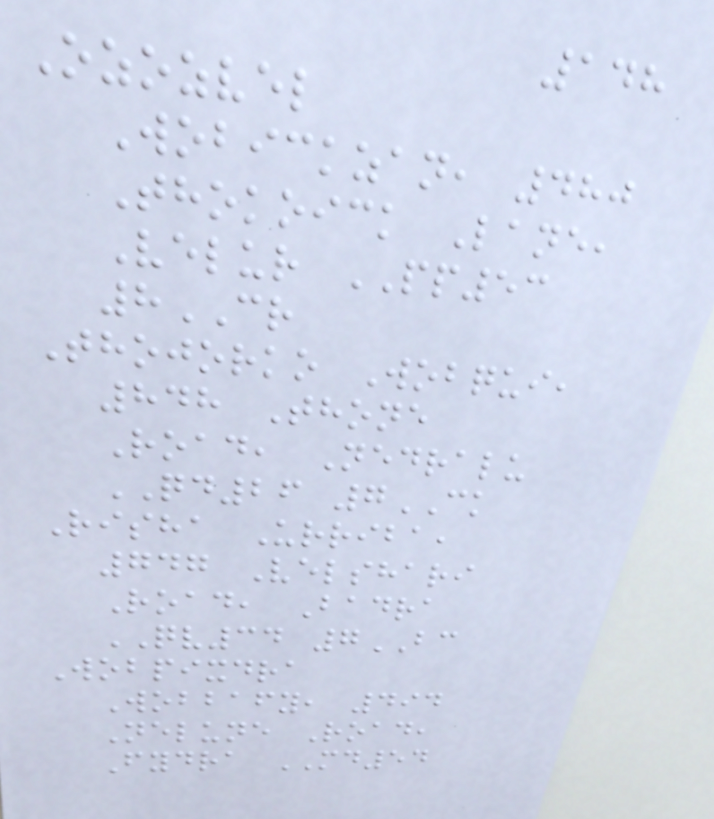148
Ozozvel
Wobickzan, 480
Thokoick Lane,
Velur PP53
8CR
Thojorko Wobqui,
848 Thone
Road, Nedralu
QD26 7CK
Risha Urriba,
747 Velshari
Road, Badra
QV34 7BC
Wobpixdra
Wobbafy, 494
Nelune Road,
Fydra MD54
